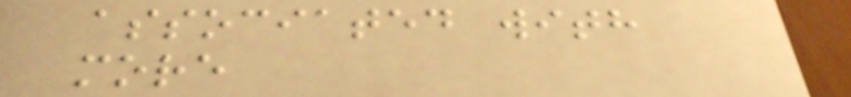associated with
more
